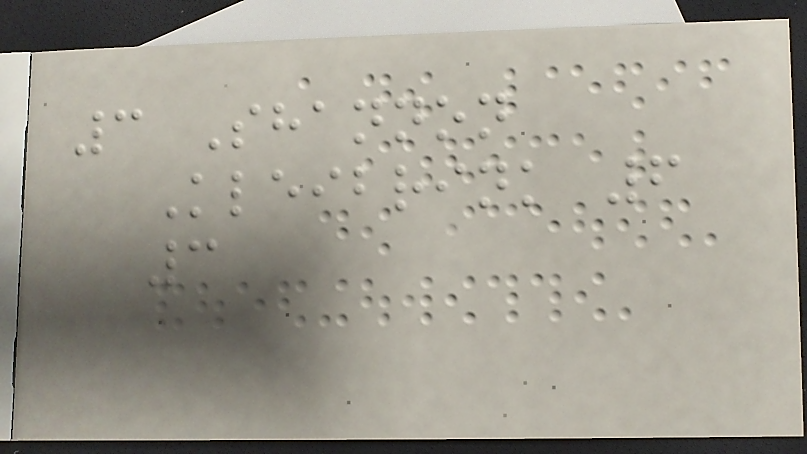3 Shannon
Kleibrink 6
3
